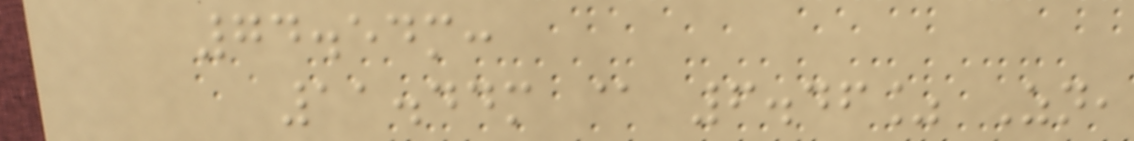74.54m:
11.44m @ 6.46% Zn,
